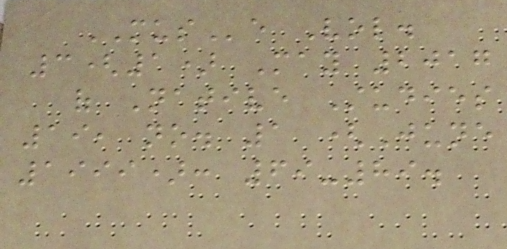MUSe Vol.
3(1) May 2017
of Native Studies
19, no. 1 (June
1999): 69-89.
